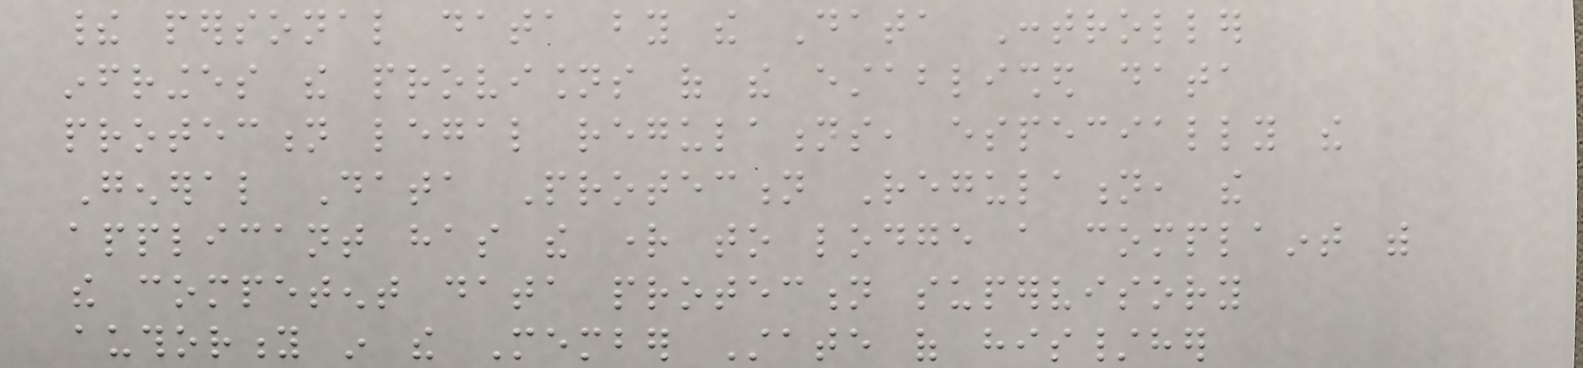their personal data by the Data Controller
infringes the provisions of the established data
protection legal regulations, especially the
General Data Protection Regulation, the
applicant has the right to lodge a complaint with
the competent data protection supervisory
authority in the Member State of his/her
